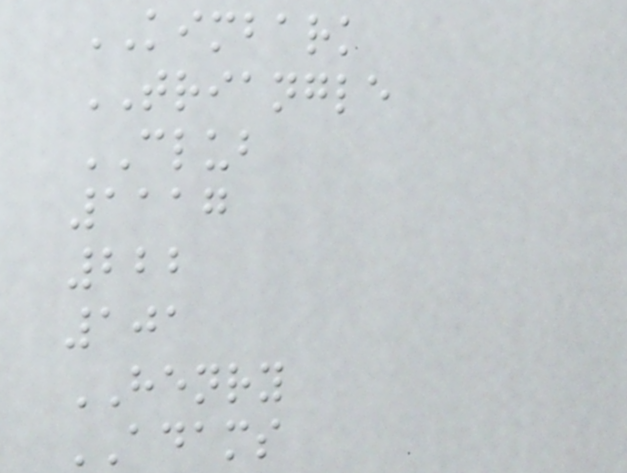KIMBARK
TRIANGLE
CLUB
1117
222
101
HENRY
ADAMS
